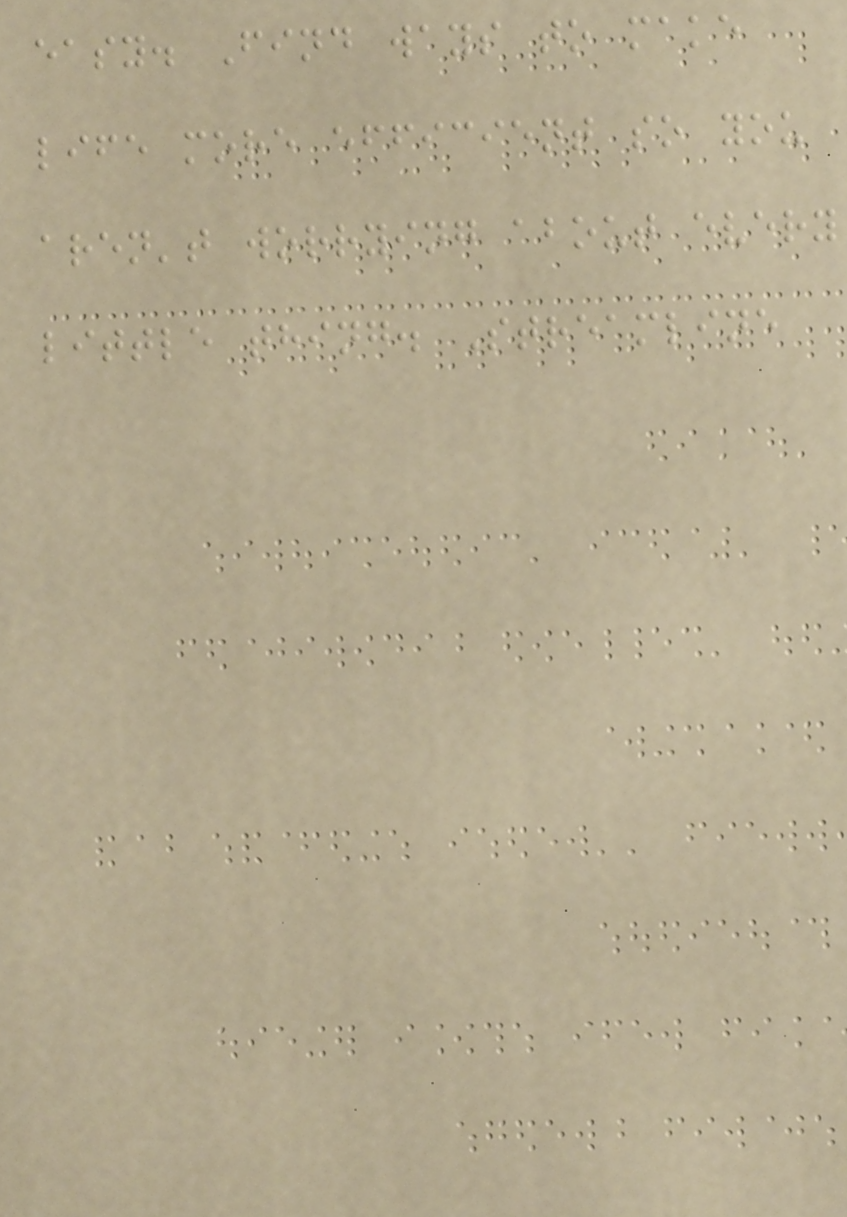easy. Find ways to make
life more efficient so you
aren't worrying about every
little thing. Streamline
